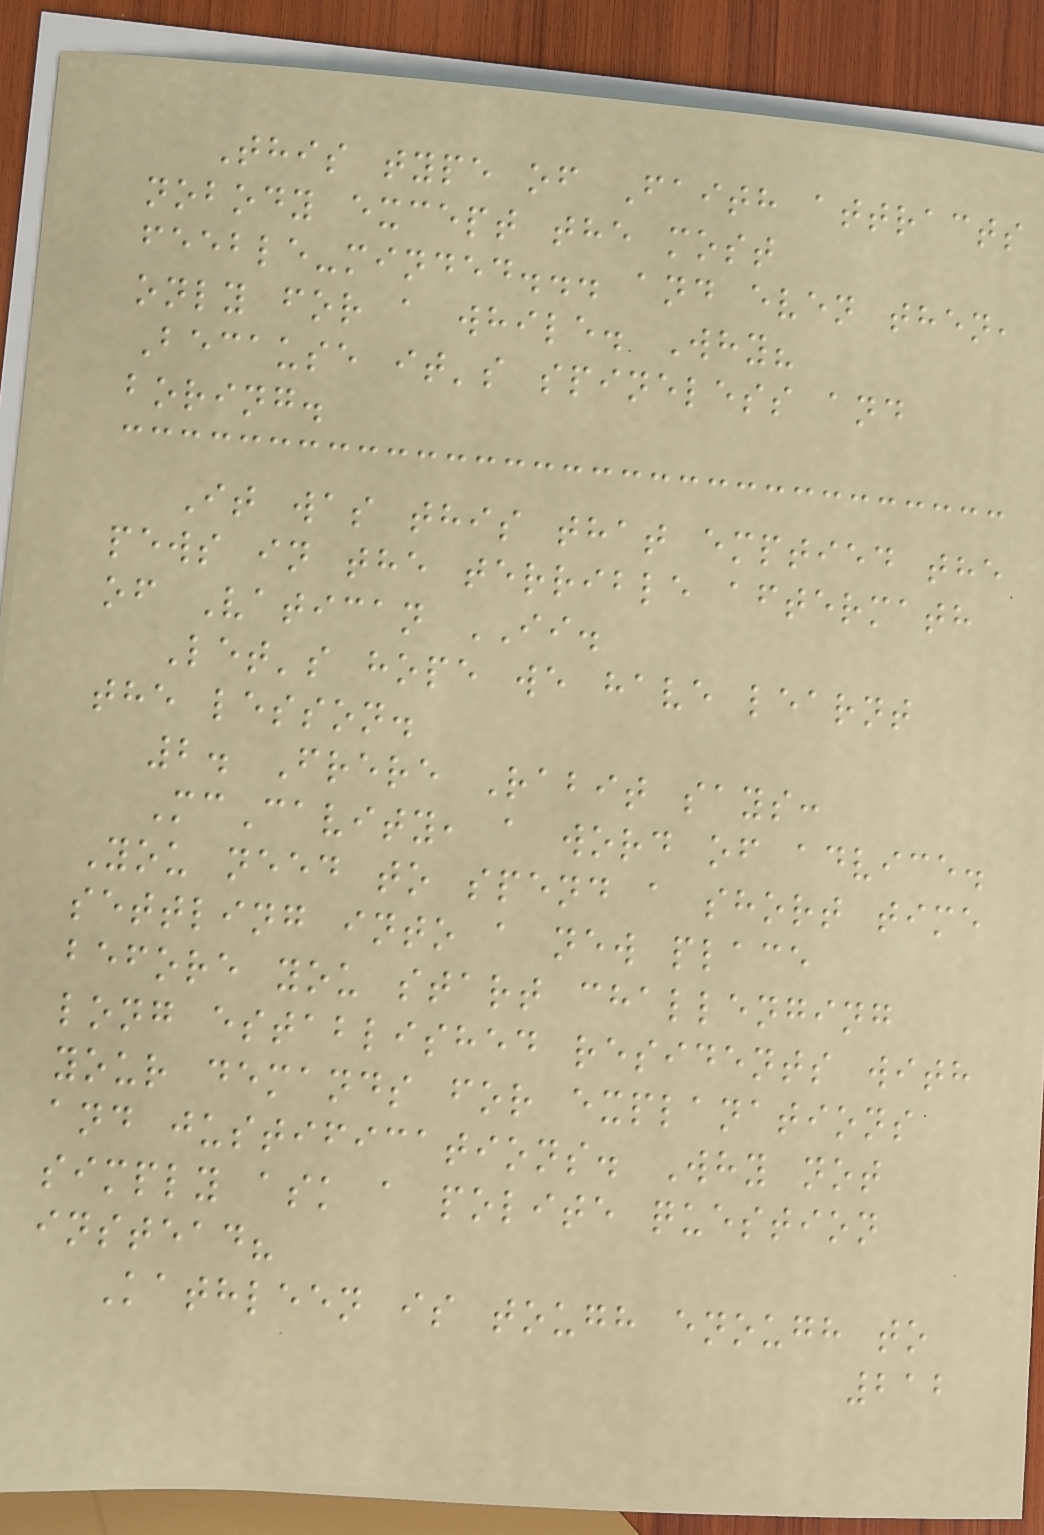This type of Faith attracts
nobody except the most
feeble-minded... and even then,
only for a while. Why?
Because it's spineless and
boring.
It was this that emptied the
pews in the terrible aftermath
of Vatican II.
Let's hope we have learnt
the lesson.
2. Frere Rabit says:
McCavity, a word of advice.
You need to spend a short time
settling into a new place
before you start challenging
long established residents with
your demands for explanations
and justifications. Why not
simply ask a polite question
instead?
Kathleen is tough enough to
212
